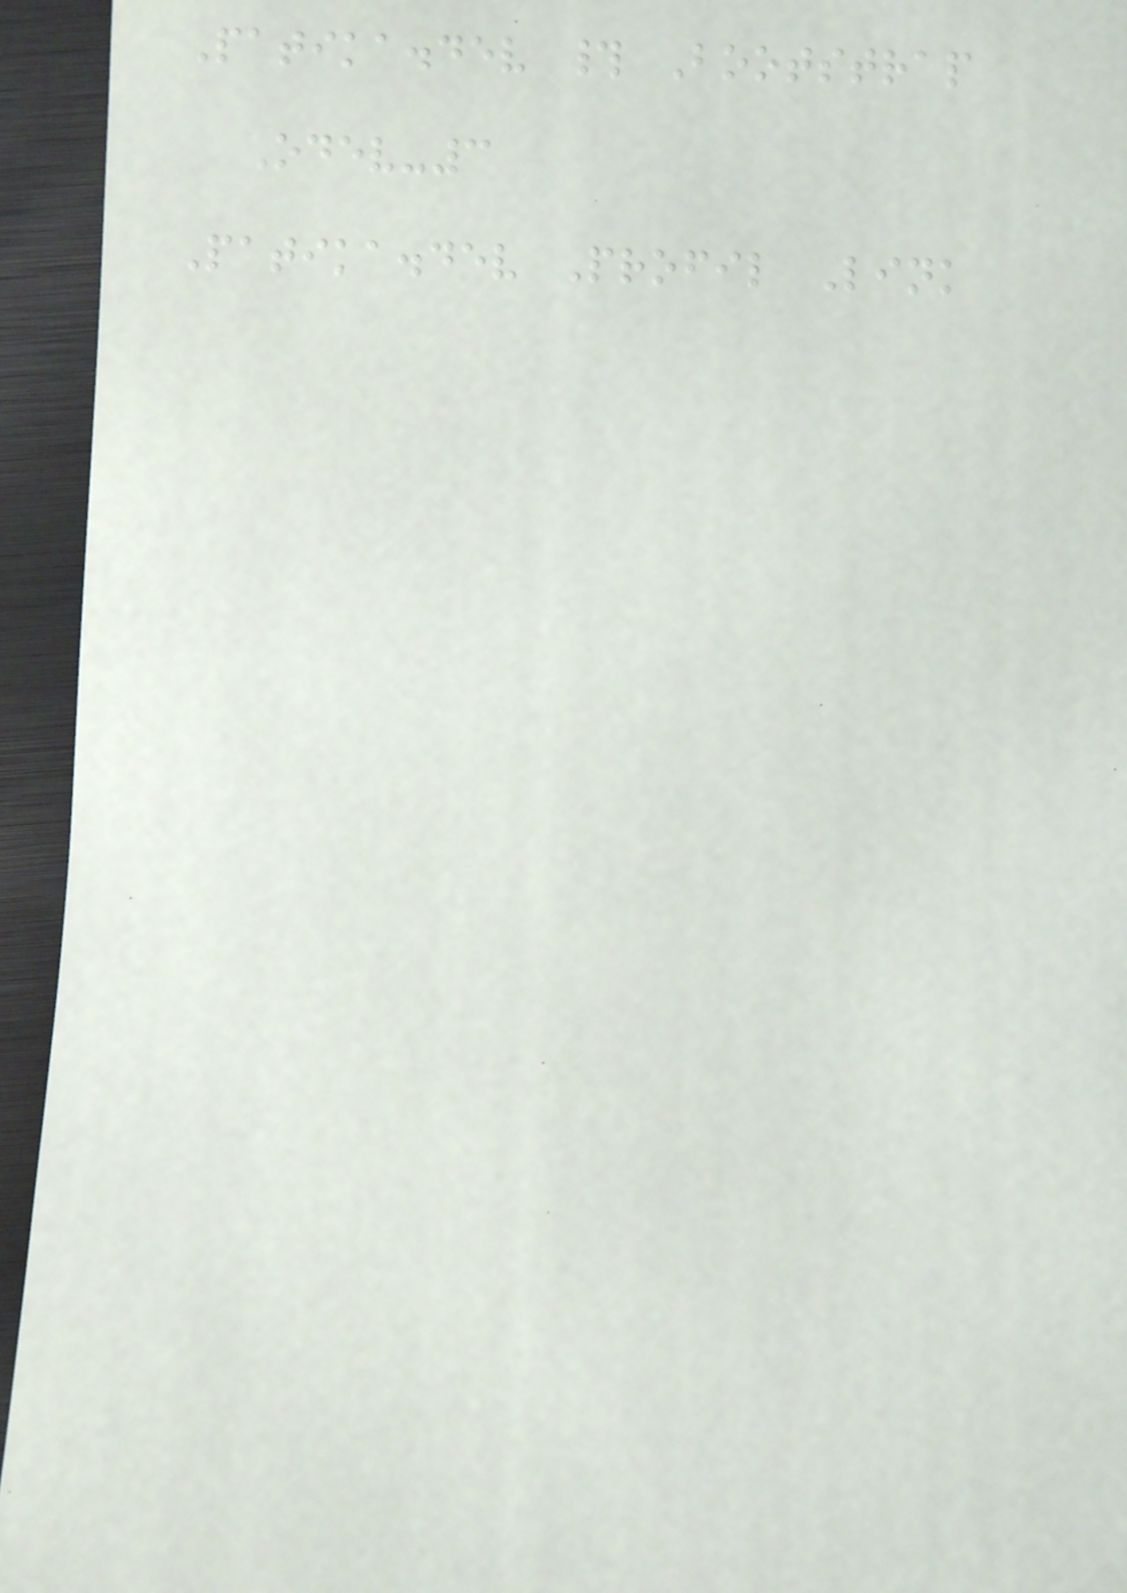Patika.dev # Bootstrap
Odev-3
Patika.dev Profil Link
